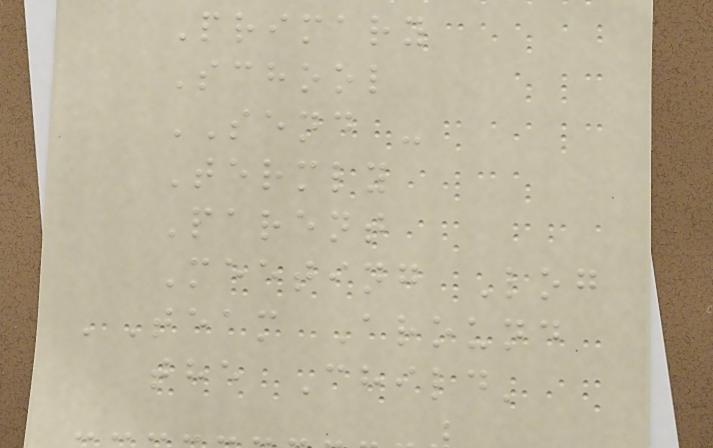Primary
School
SEND -
Termly
Parent
Meeting Log
'Team Around
the Child'
